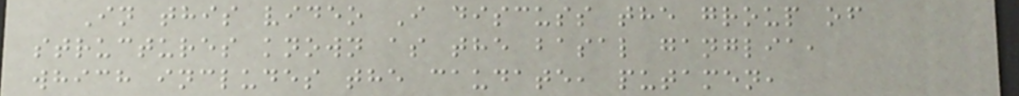In this video I discuss the group of
structures known as the basal ganglia,
which includes the caudate, putamen,
